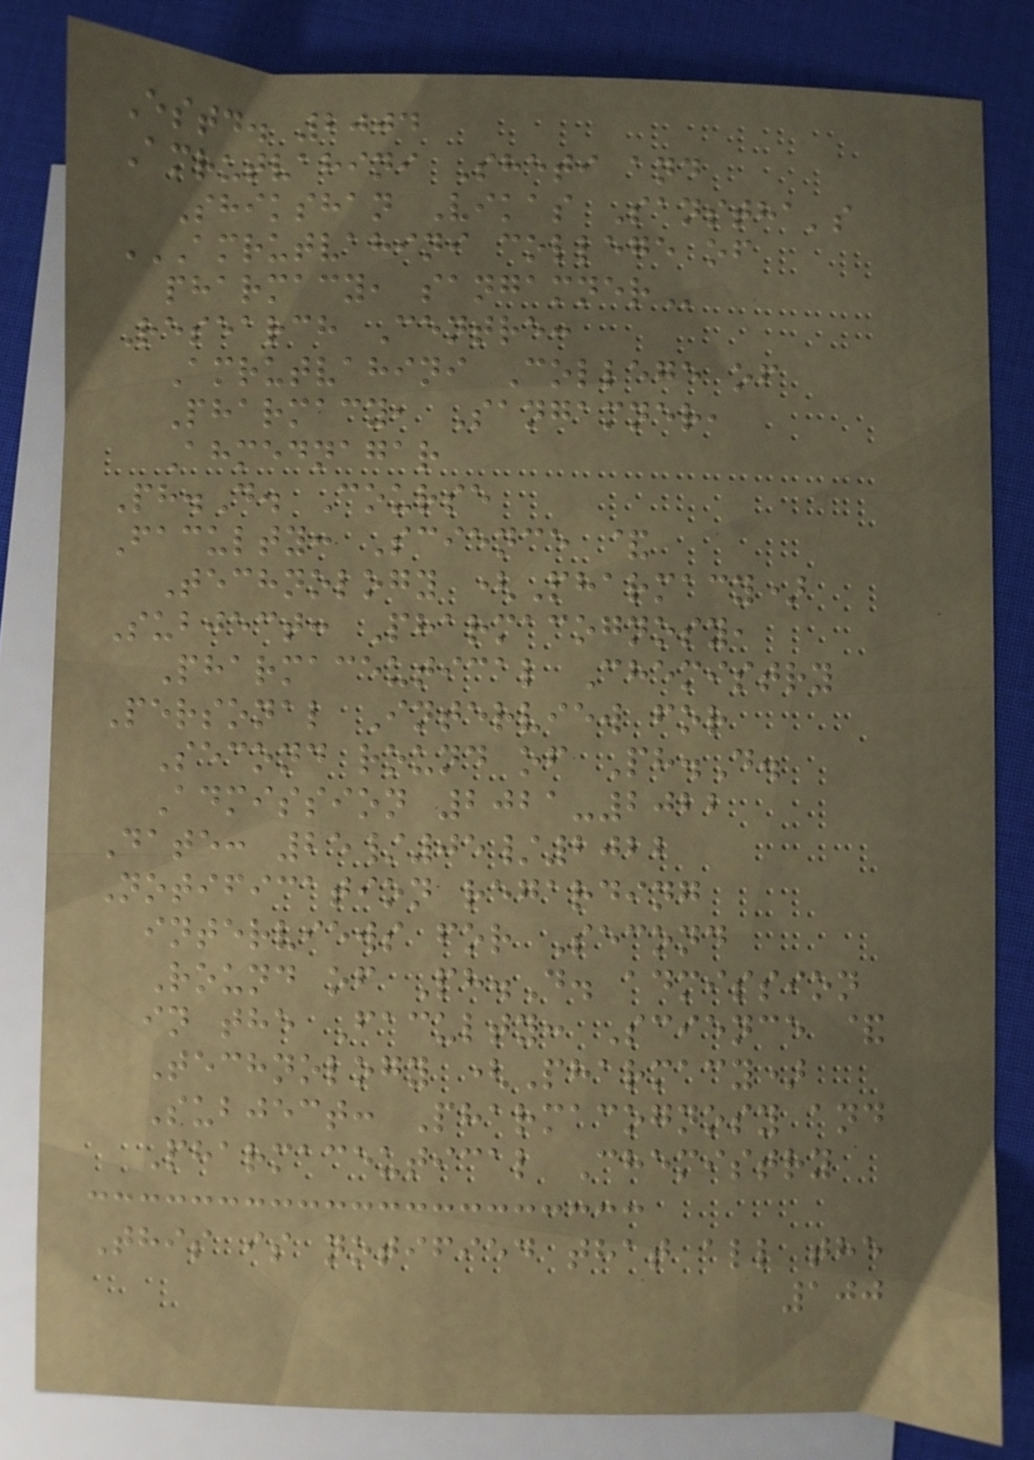Estd. 2004
Amrutvahini Sheti and
Shikshan Vikas Sanstha's
AMRUTVAHINI COLLEGE OF
PHARMACY, SANGAMNER
Research Centre:
Amrutvahini College of
Pharmacy, Sangamner,
Ahmednagar
Ph.D. Course
Faculty: Science &
Technology (Pharmacy)
Subject: Pharmacognosy,
Pharmaceutical Chemistry
Personal Interview for
Second round of Ph.D.
Admission 2021-2022
Date: 25/05/2022
Notification regarding
interviews for Second
Round of Ph.D. admission
in the Faculty: Science &
Technology (Pharmacy)
Subject: Pharmacognosy and
Pharmaceutical Chemistry
This is notified that all the
100
